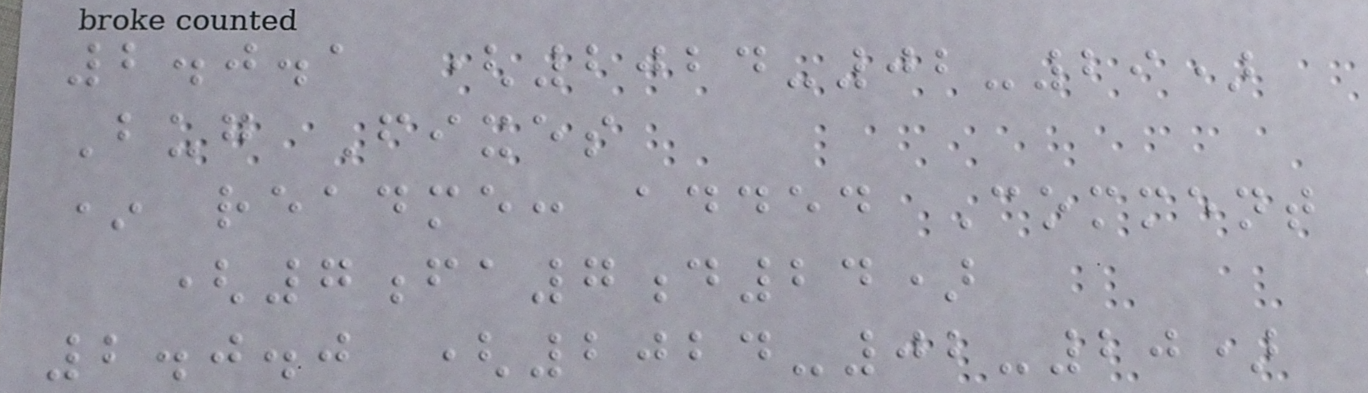2.0.1 (2024-02-29)
Bug Fixes
* readme: added Comment
(7fa7d24)
2.0.0 (2024-02-20)
